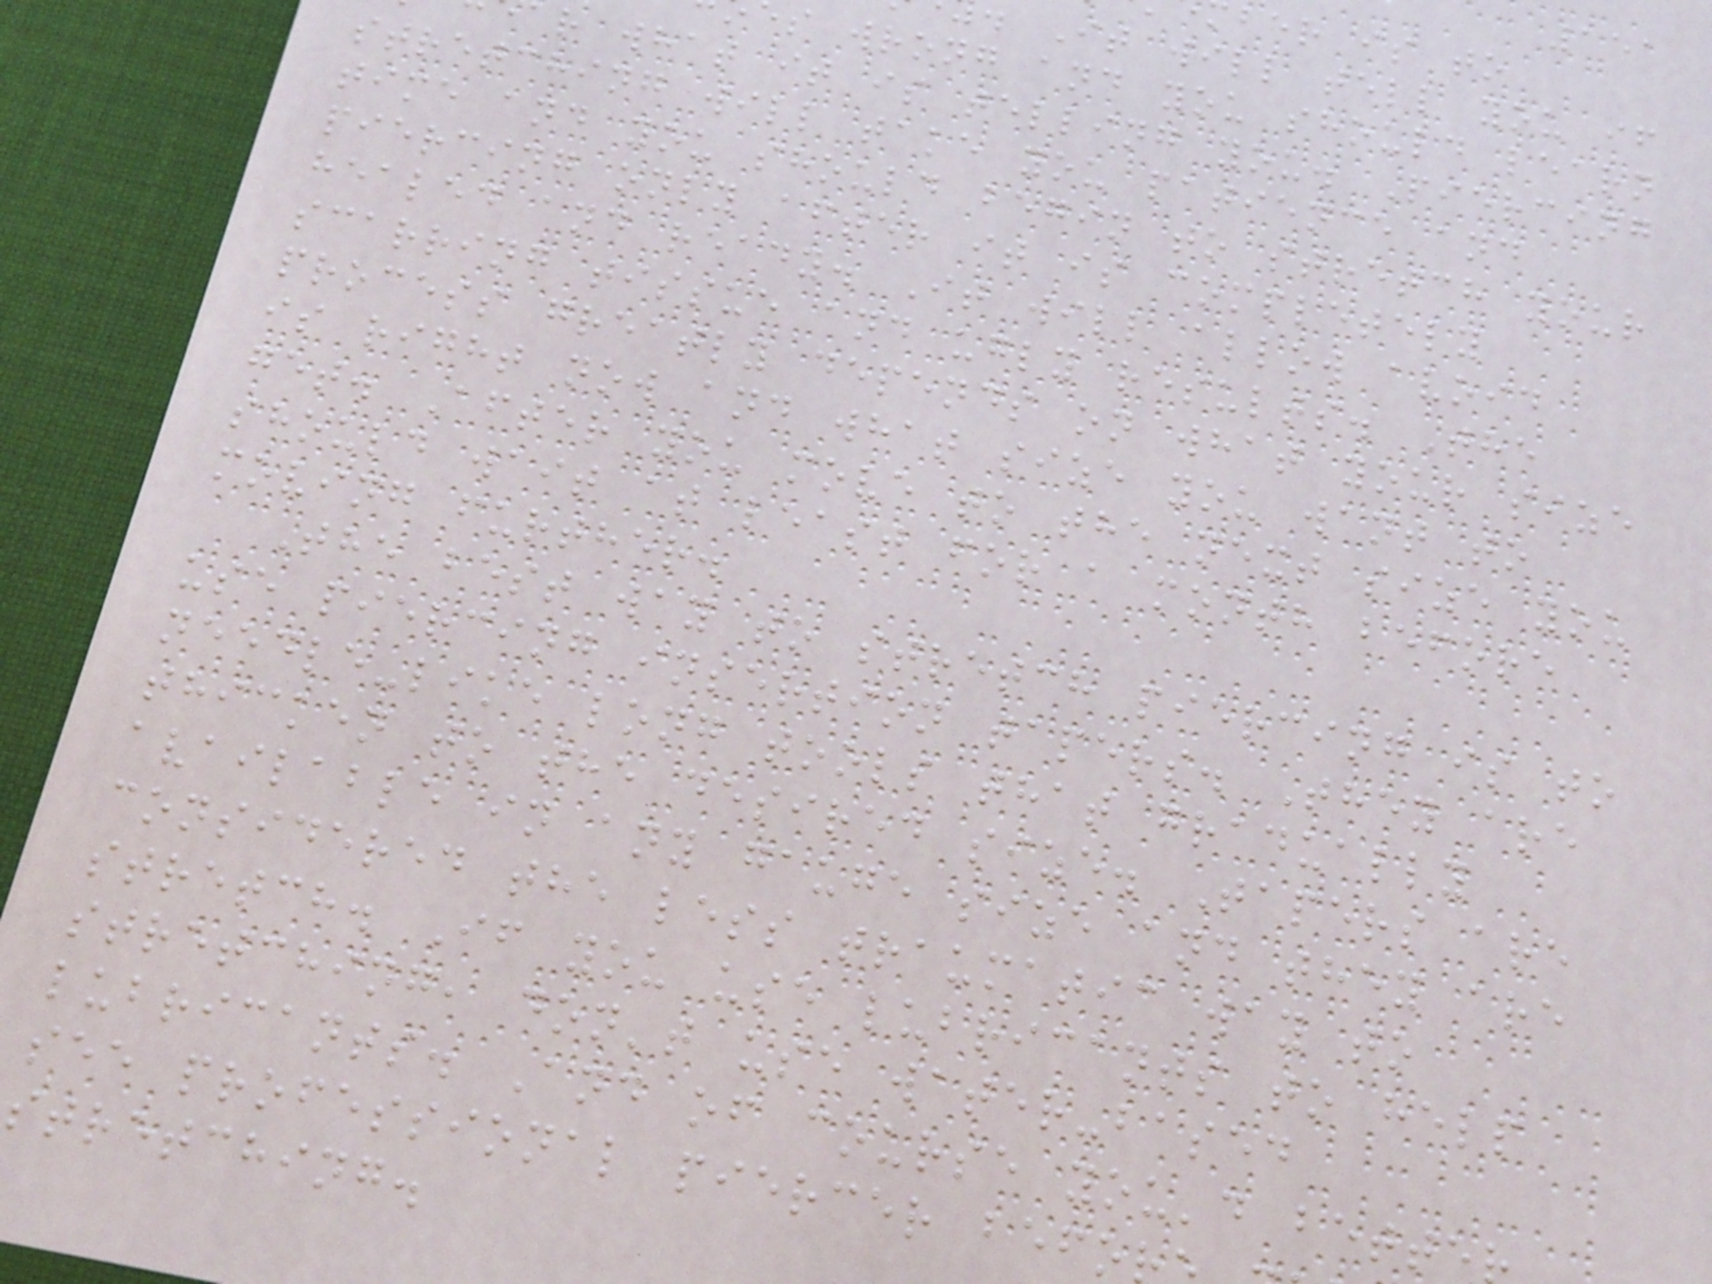151
ber is to
It will tell you if
s wrong and you should learn
ar what it is telling you. Piercing
stretching will take you patience and
time and you should begin to stretch your
piercing only after it is completely
healed and ready. It will allow avoid
scarring tissue and ugly results. The
process greatly depends on what your size
is right now and what size you want to
get. After you move to the next size you
should wait at least for a month before
moving further.
The best way to stretch piercing is to
use piercing insertion tapers. They are
needle-like long tools that gradually
thicken to the desired size. Tapers are
available in any gauge size and they are
considered the less traumatic way to
stretch. If you use lubricants to help
stretching, don't use water-based
lubricants. And of course you'd bette
see professional piercer befo
stretching.
